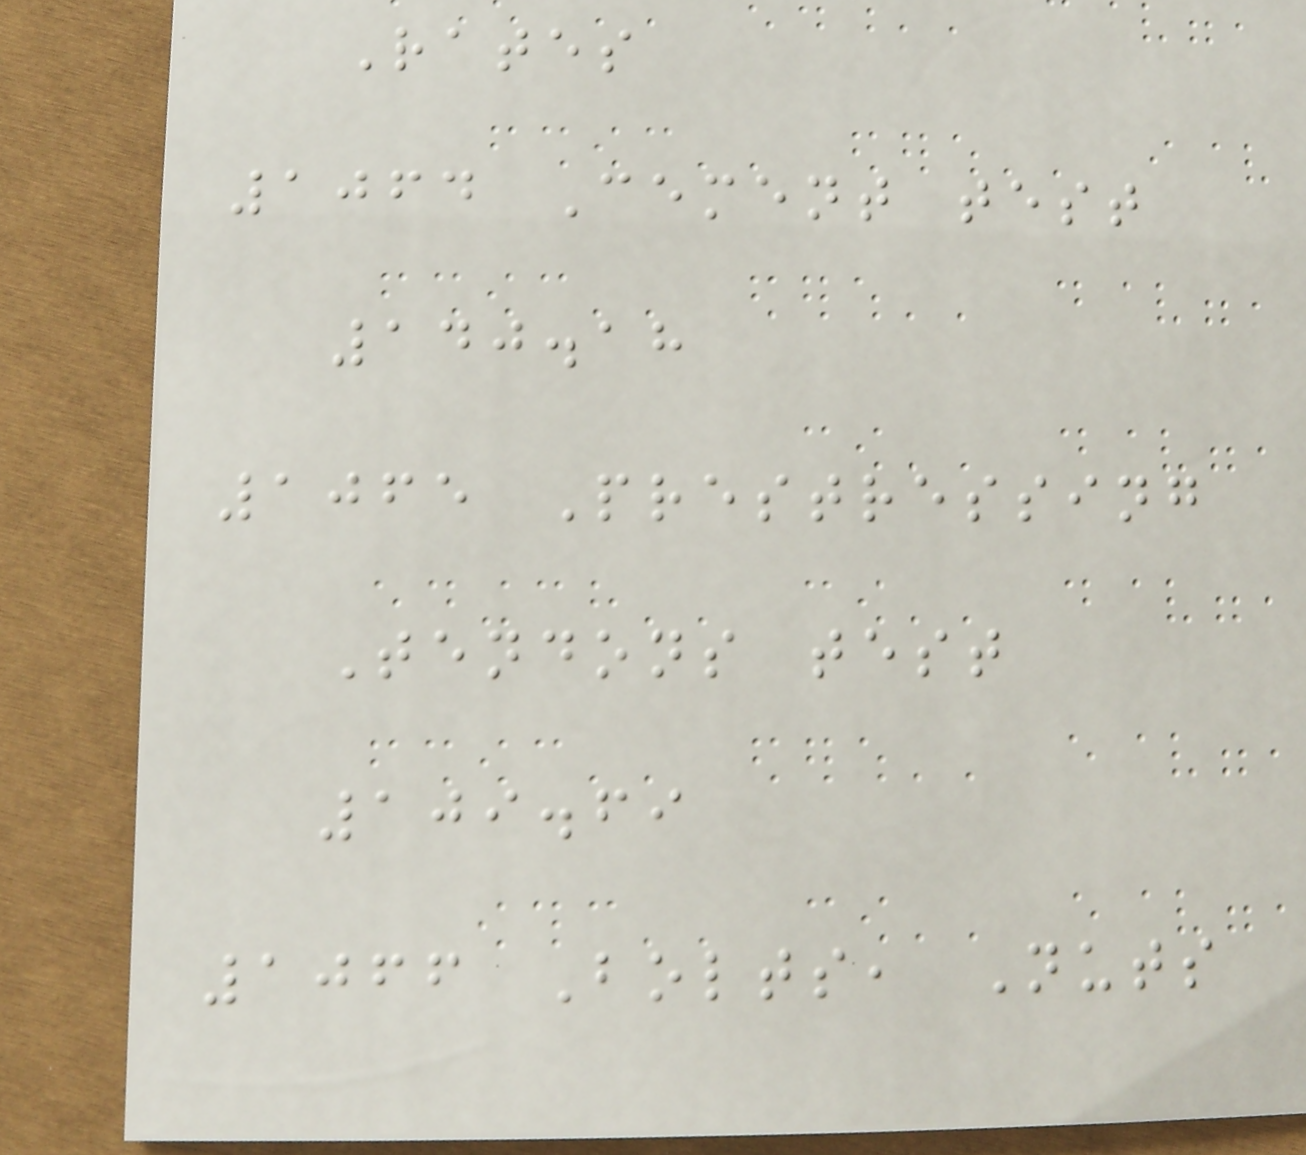Rates
1064 Cement test
140.18
1065 Prestressing
Tendons test
109.69
1066 Bolts, Nuts
